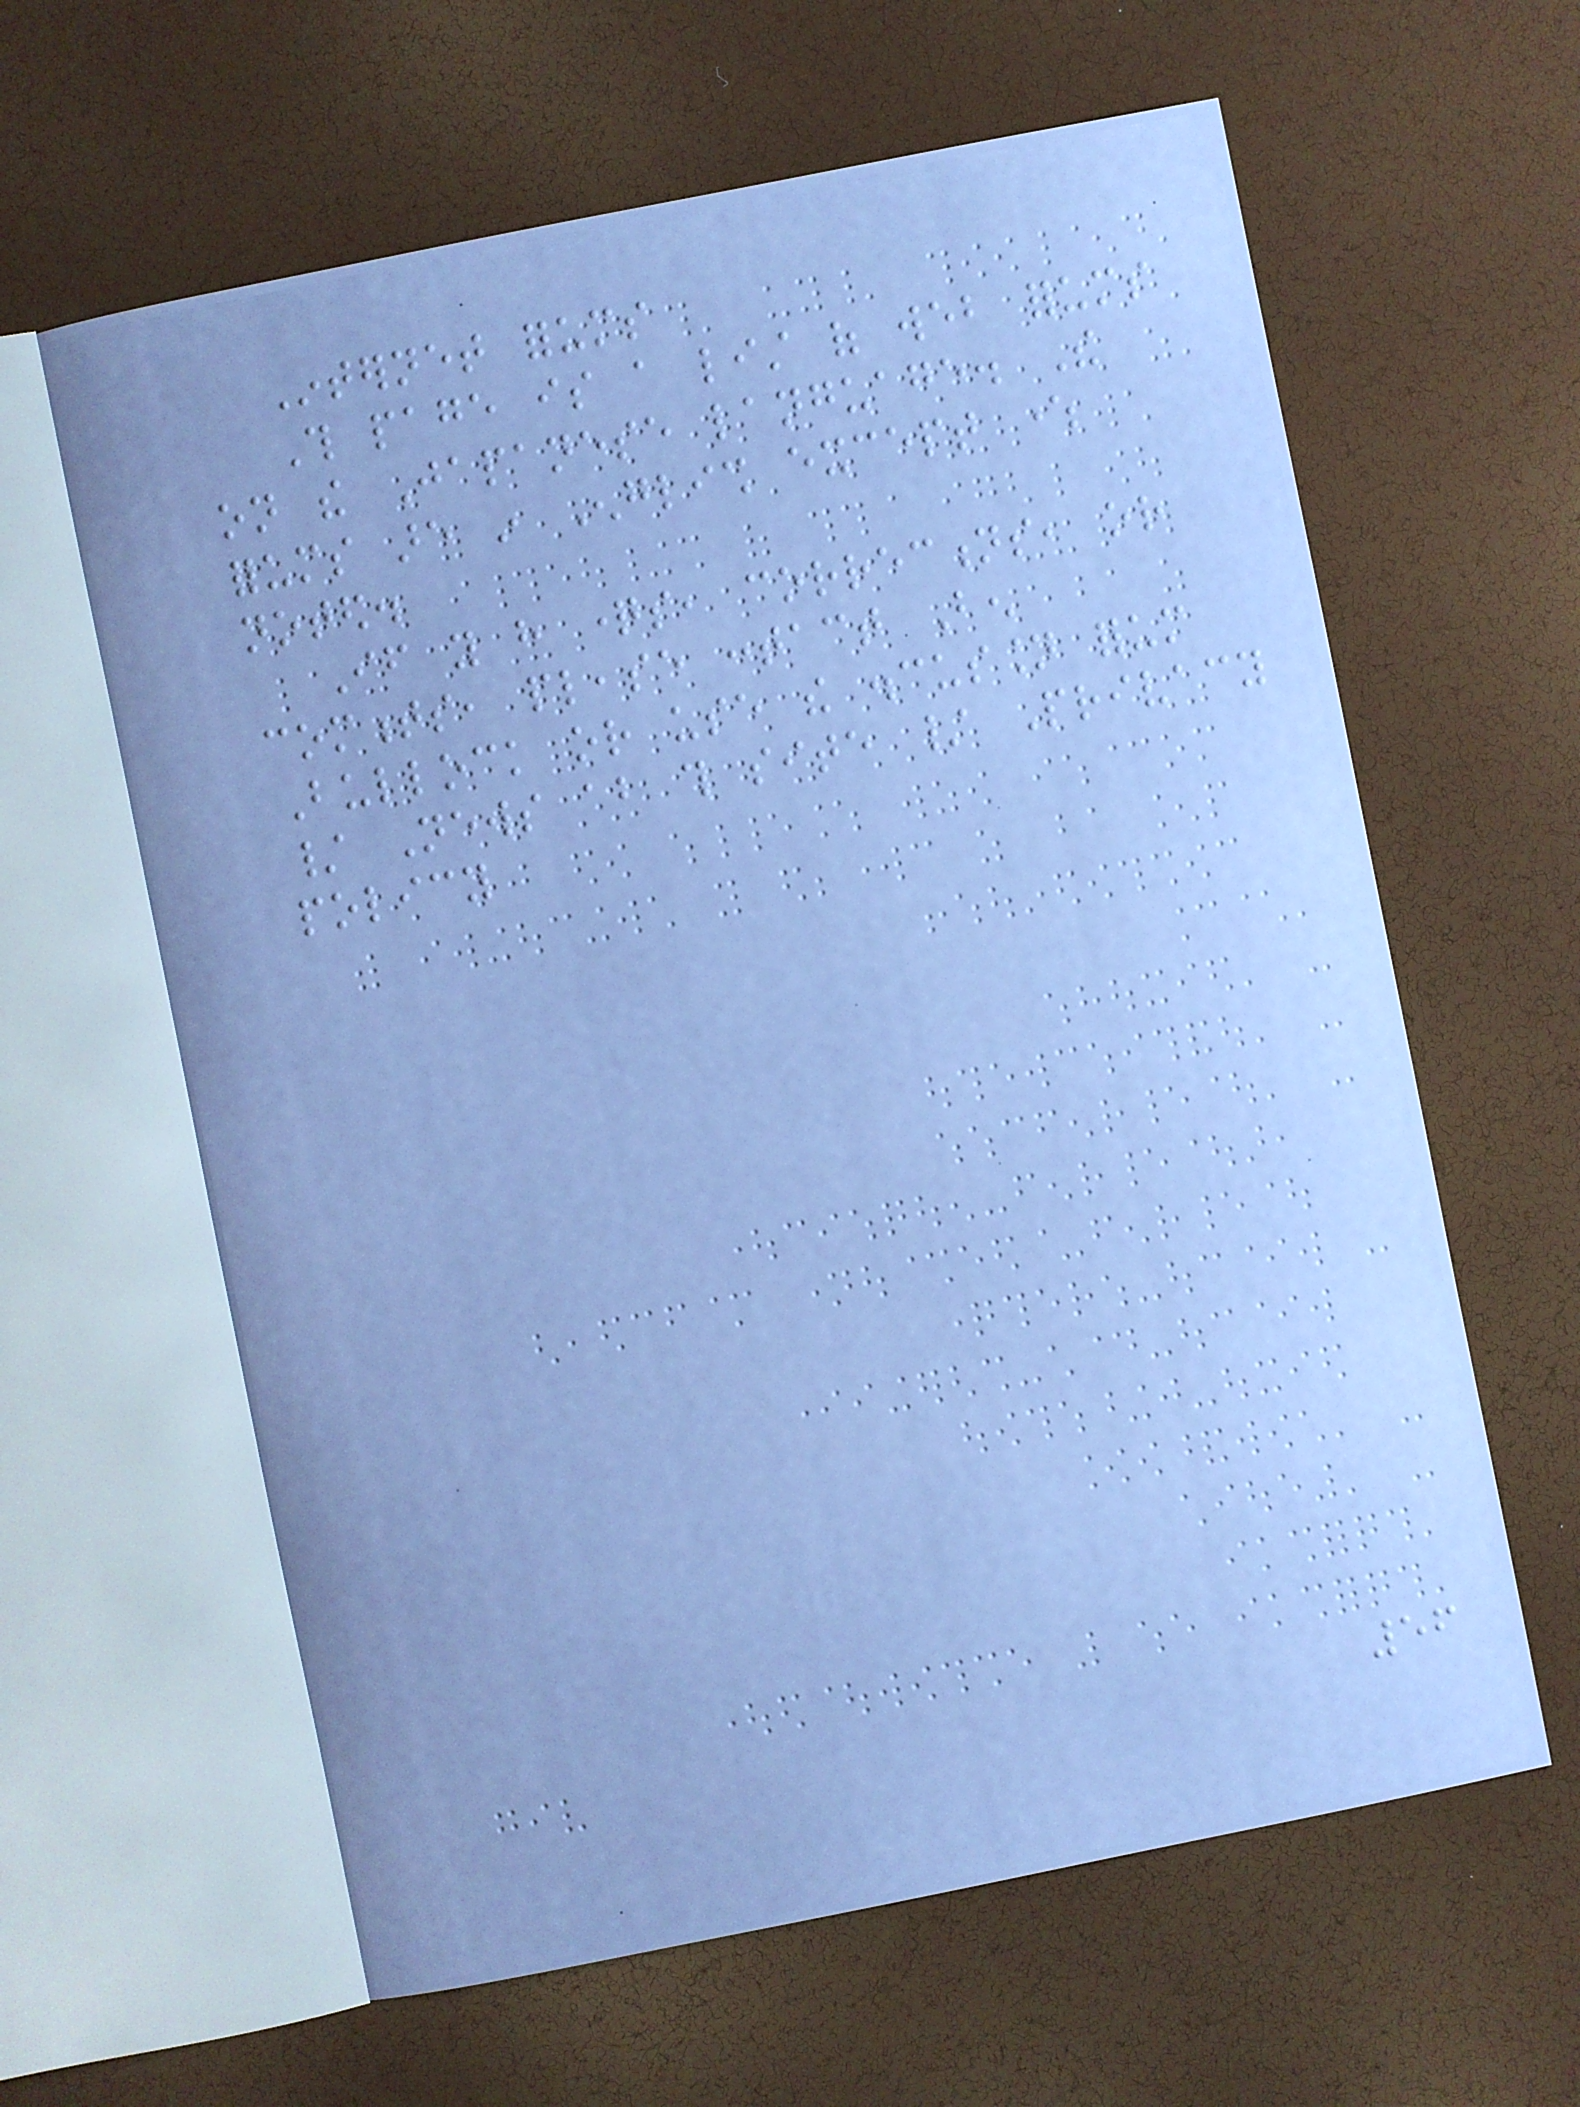Internet forums
This page is a list of web forums
on the Japanese language. The
forums are in English except where
noted.
If you have questions, corrections, or
comments, please contact Ben
Bullock or use the discussion forum
/ News about this site / Privacy
policy
56
